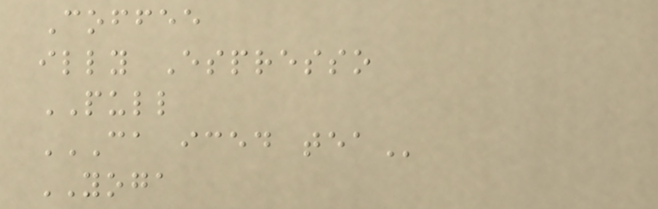Coffee
illy Espresso
PULL
CA ICED TEA
YOGA
